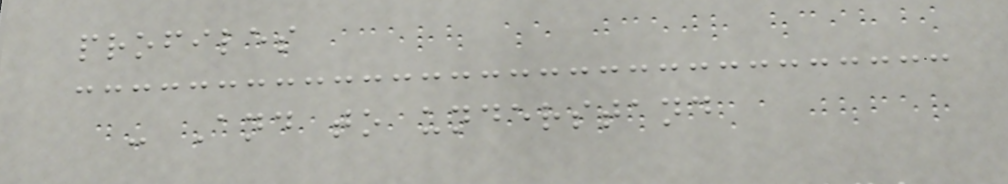profiles
- And to understand
